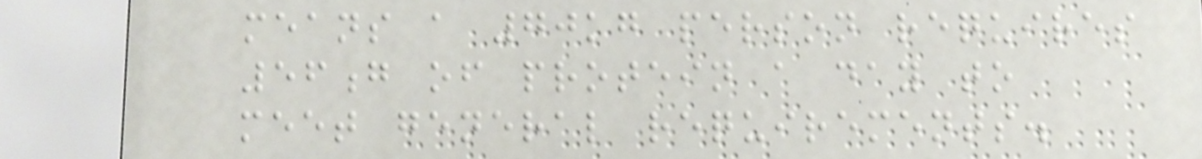means a 70kg person requires
56g of protein a day to
meet general requirements.
